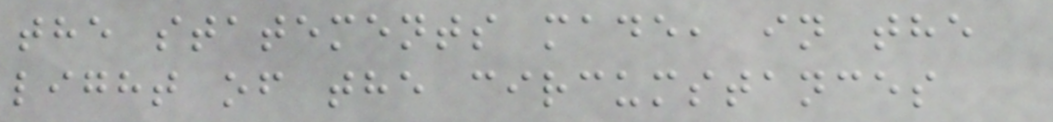the statements made, in the
light of the circumstances
